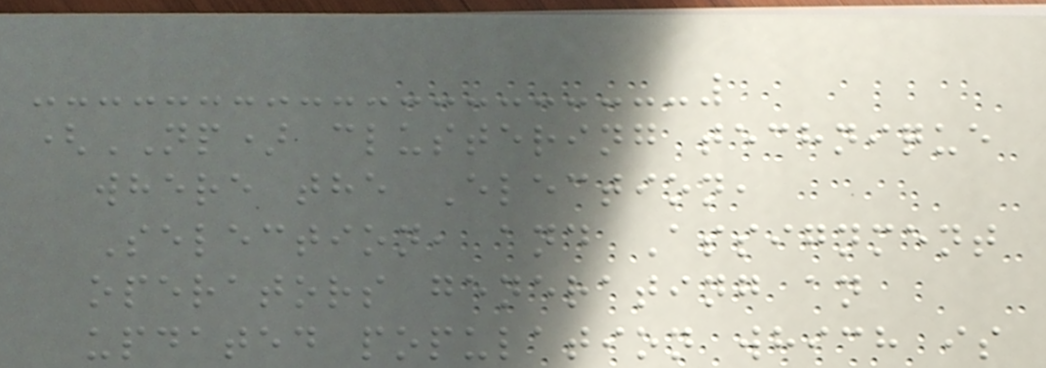(NP) clustering technique
where the Election,
Selection, and Assignment
operators generating an
updated population which is
